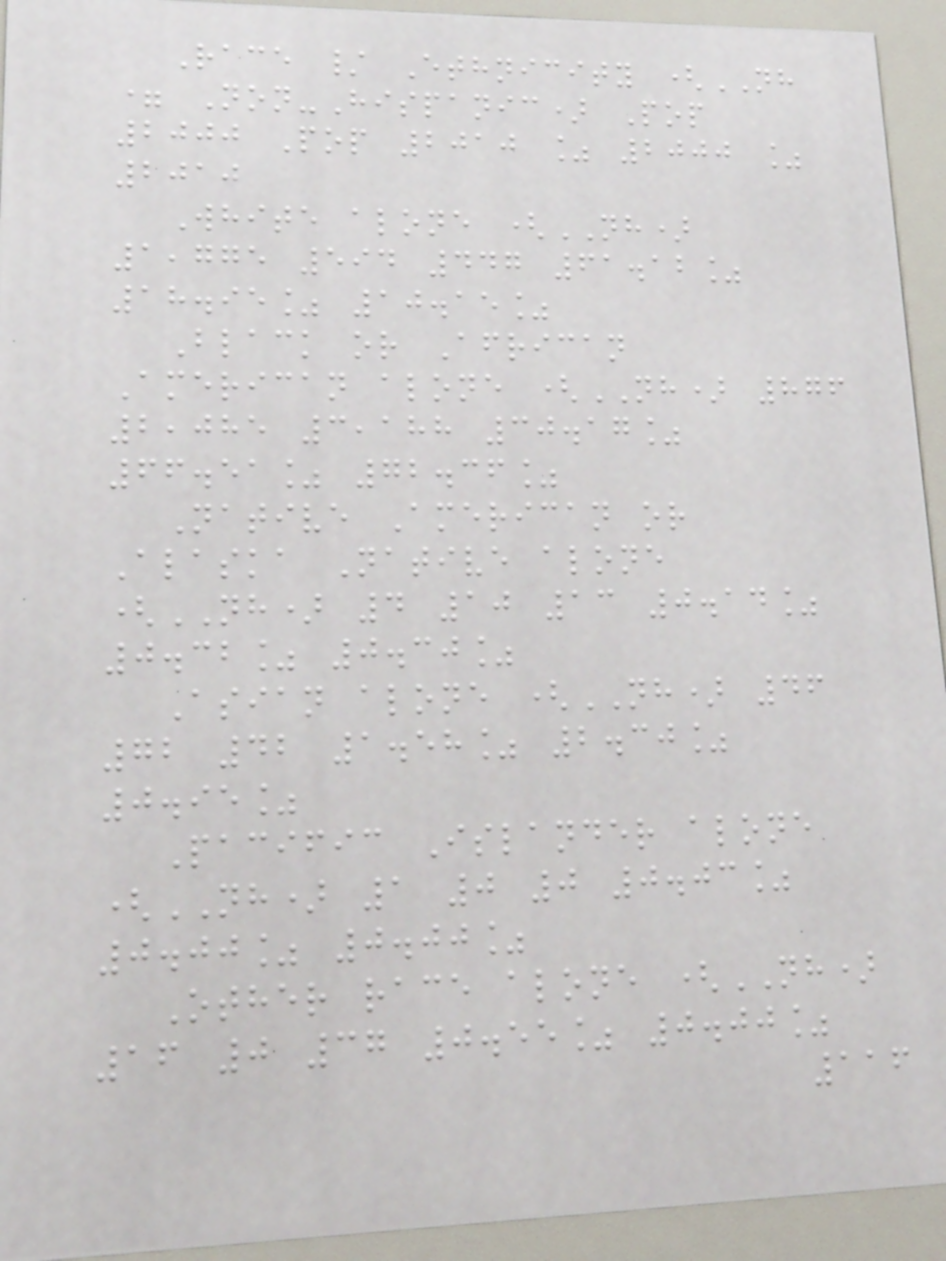Race / Ethnicity (NH
= Non-Hispanic) Pop
2000 Pop 2010 % 2000 %
2010
White alone (NH)
1,775 594 447 61.12%
18.95% 10.15%
Black or African
American alone (NH) 876
2,085 3,188 30.17%
66.51% 72.36%
Native American or
Alaska Native alone
(NH) 4 10 13 0.14%
0.32% 0.30%
Asian alone (NH) 46
72 42 1.58% 2.30%
0.95%
Pacific Islander alone
(NH) 1 0 0 0.03%
0.00% 0.00%
Other race alone (NH)
16 0 37 0.55% 0.00%
116
